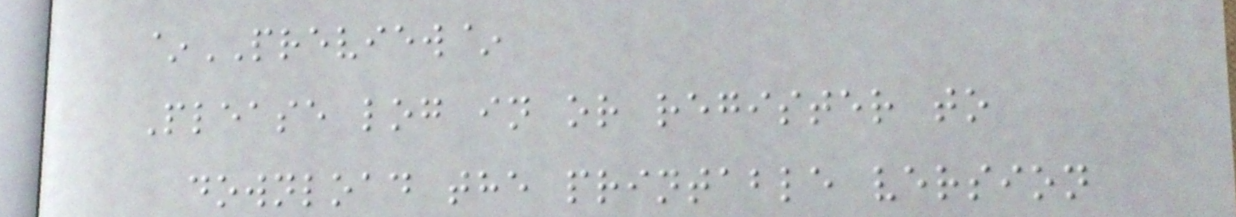~PREVIEW~
Please log in or register to
download the printable version
